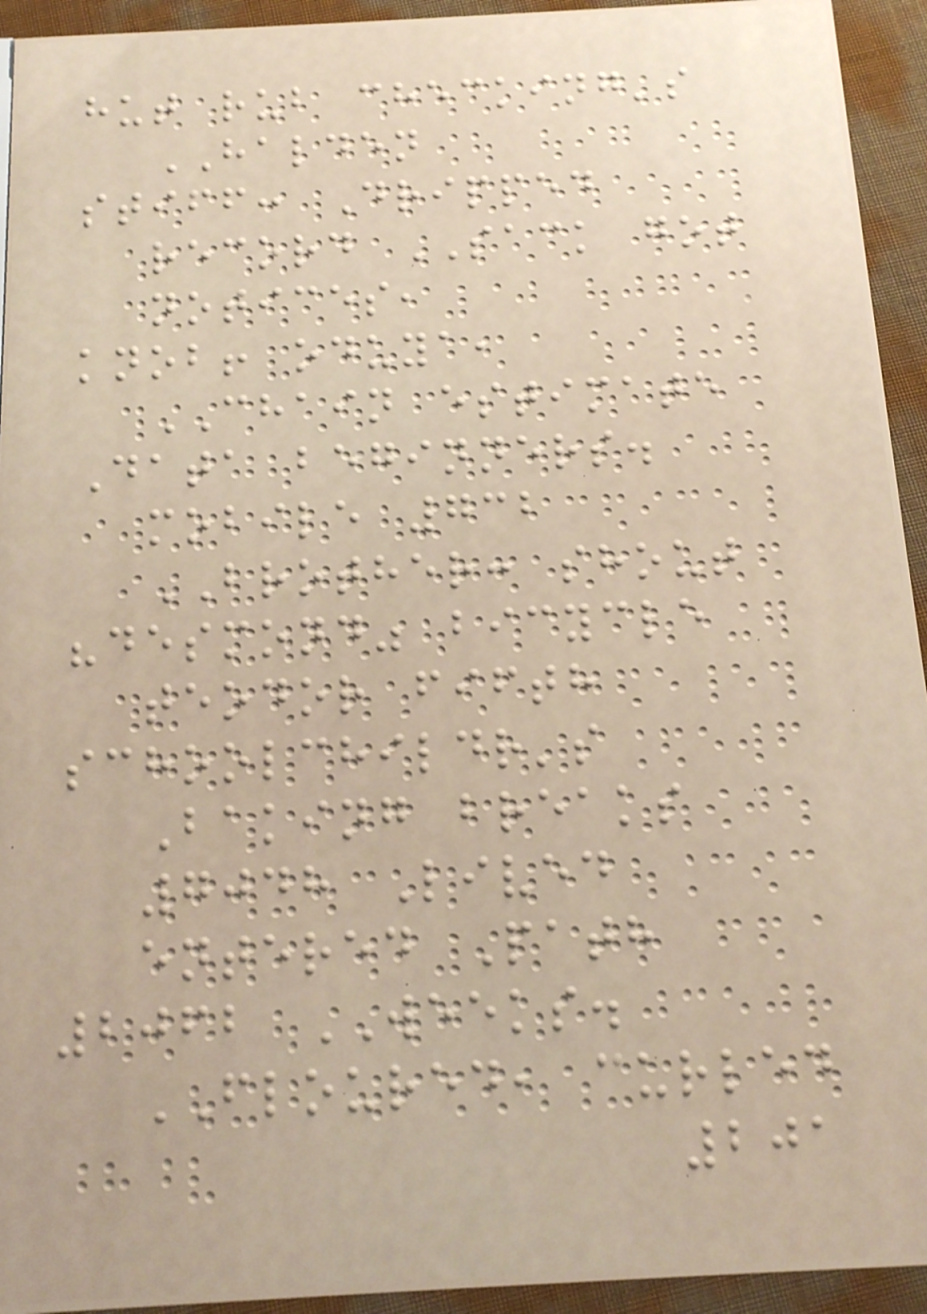hut rub checking's
HALDEN
stiff: Dripped
record SACK got
notices,
knob! oduya,
CHAIN estimate
Data beginners.
mobile 732
BROTHER: shout
"desmond" bicycle
teodor fifth
schoolchildr's
Baking breaks
7048 Lived
entered Path
2062 WEEKS.
FLOURED, curled
201
